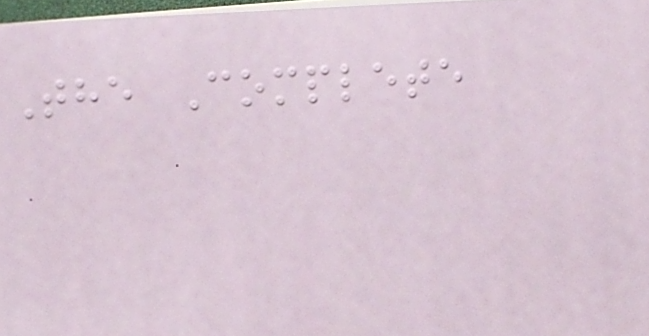The Complete
